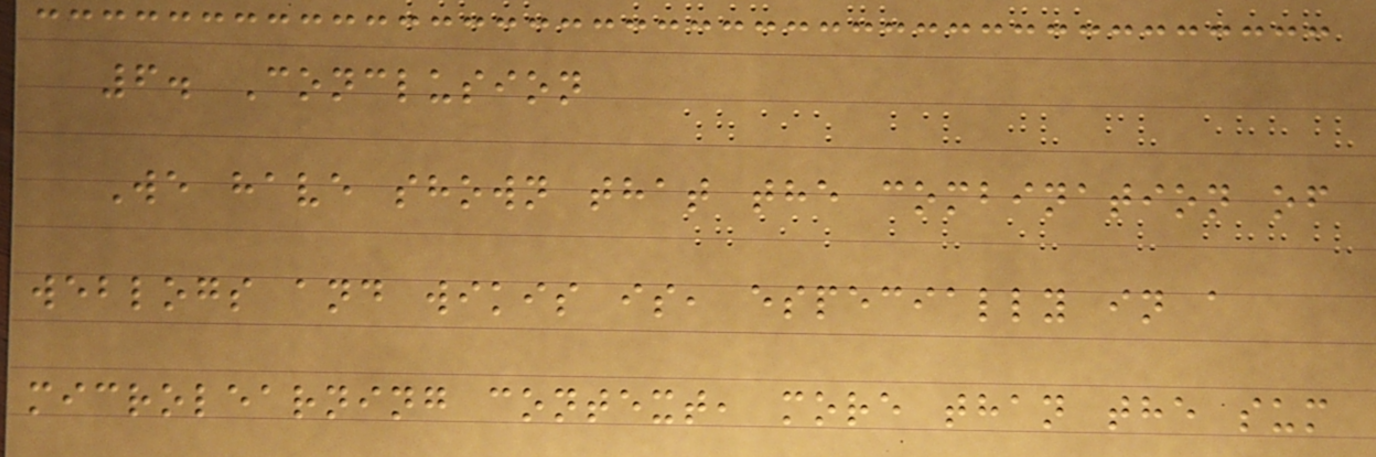6. Conclusion
We have shown that the combination of
weblogs and wikis is, especially in a
microlearning context, more than the sum
